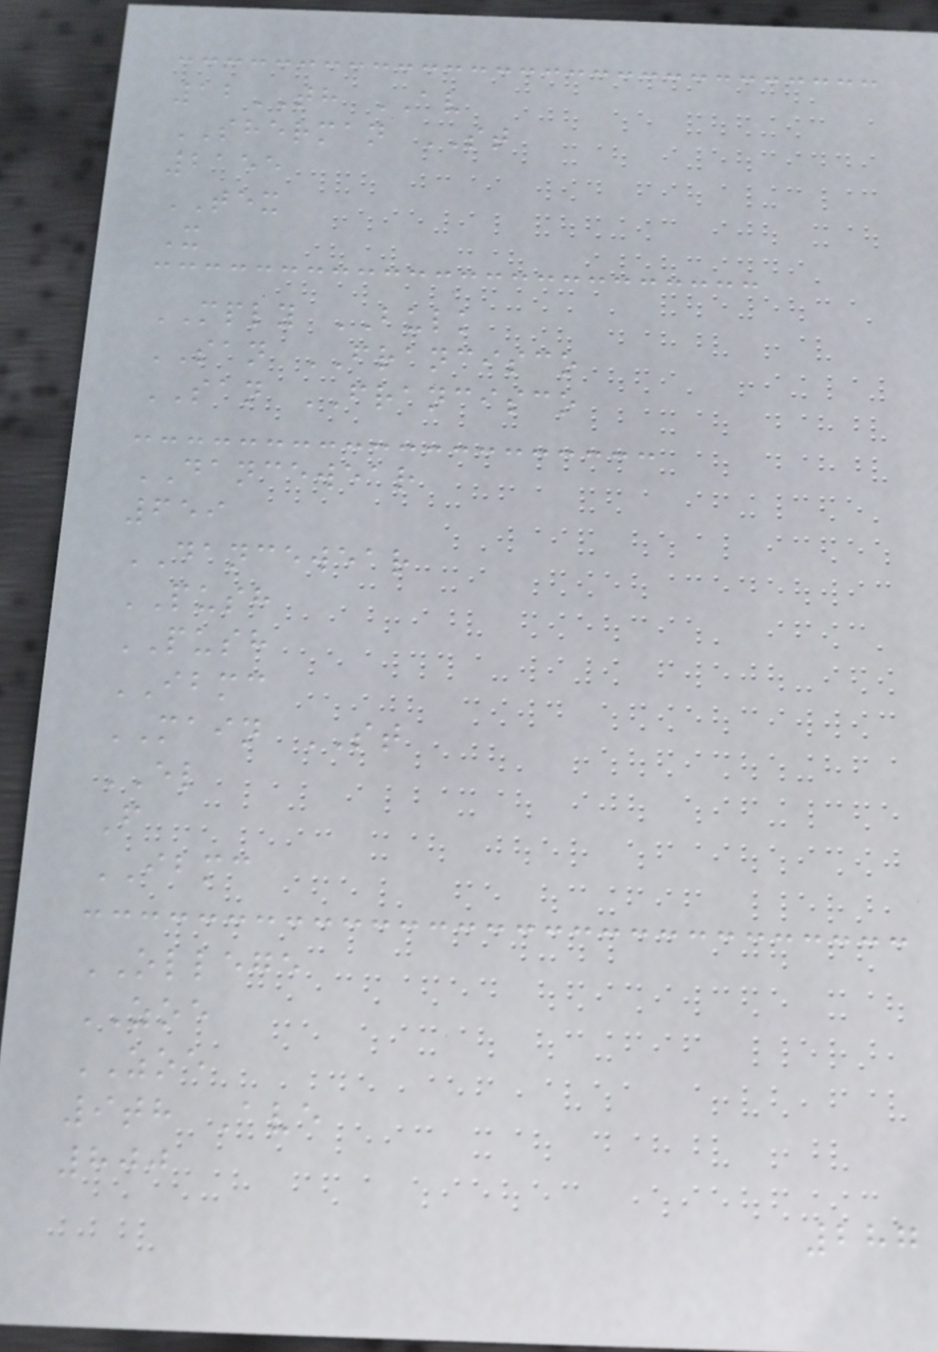12TH AV
SHERMAN ST
2155
TEX
X
MPLY BULK
SAN FRANCISCO
SAN FRANCISCO
DANCEWEAR
659
DANCEWEAR
PUSH
PUSH
IBMC
MAIN ST
EL
F
IBMC
OLLEGE
ZOE
ZOE
9th Ave
800
287
